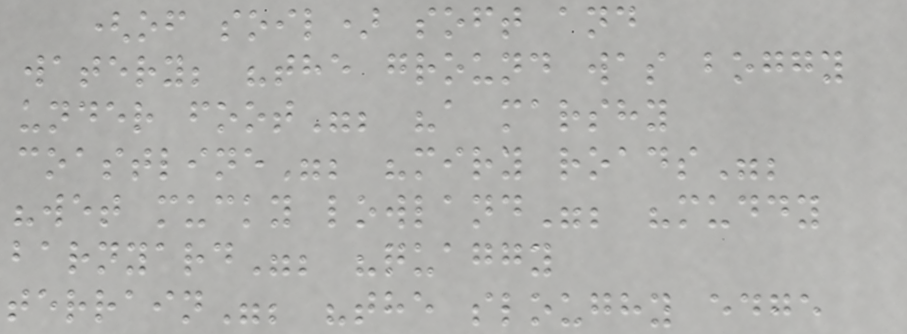(of soil) soft and
watery; "the ground was boggy
under foot"; "a marshy
coastline"; "miry roads";
"wet mucky lowland"; "muddy
barnyard"; "quaggy
terrain"; "the sloughy edge
